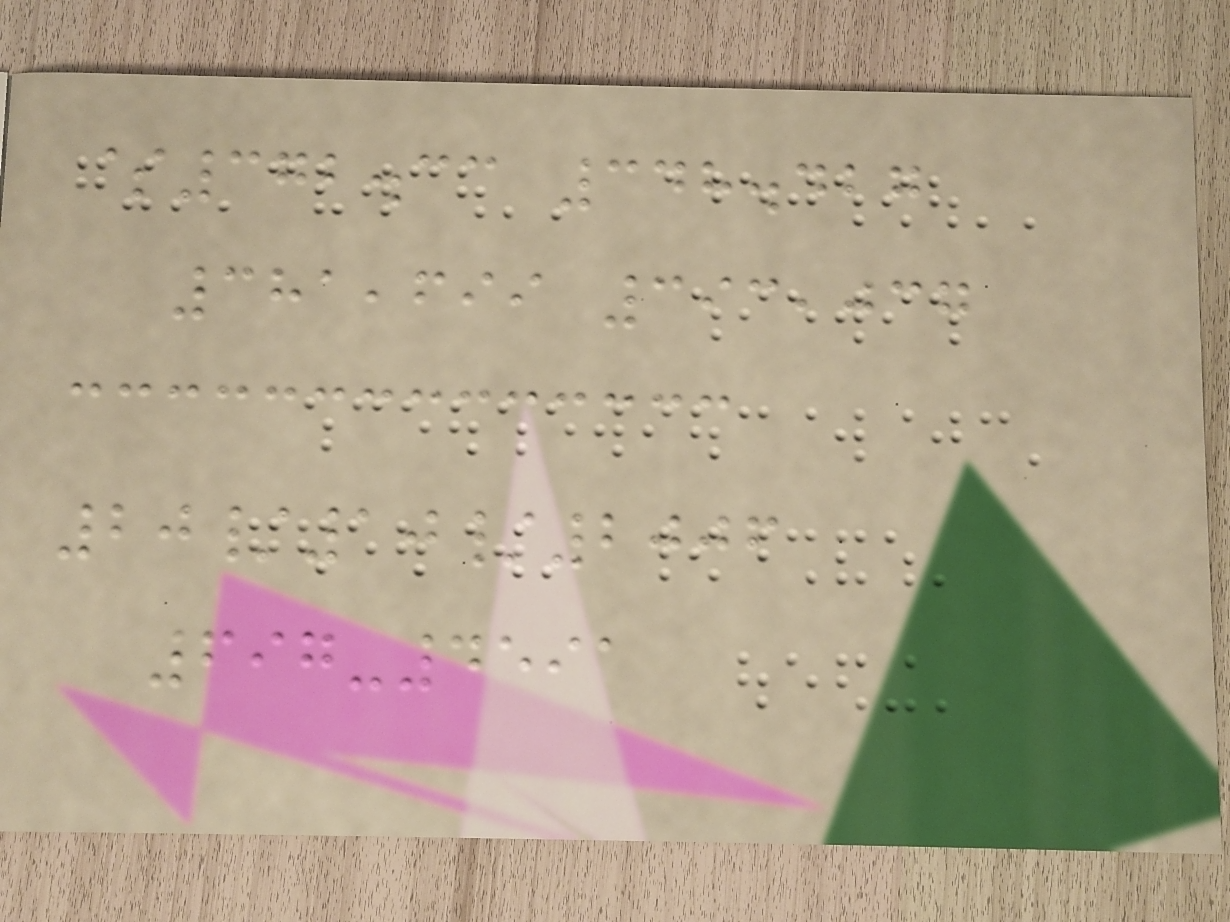$372.33 348.427
381,699 393,037
20/10/2006
697-4591
